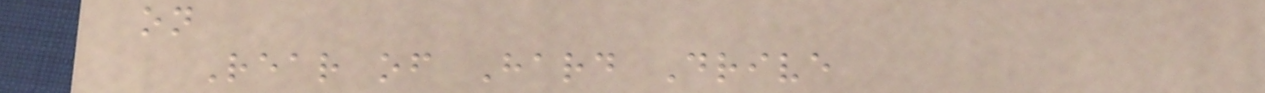on
Rear of Hard Drive
